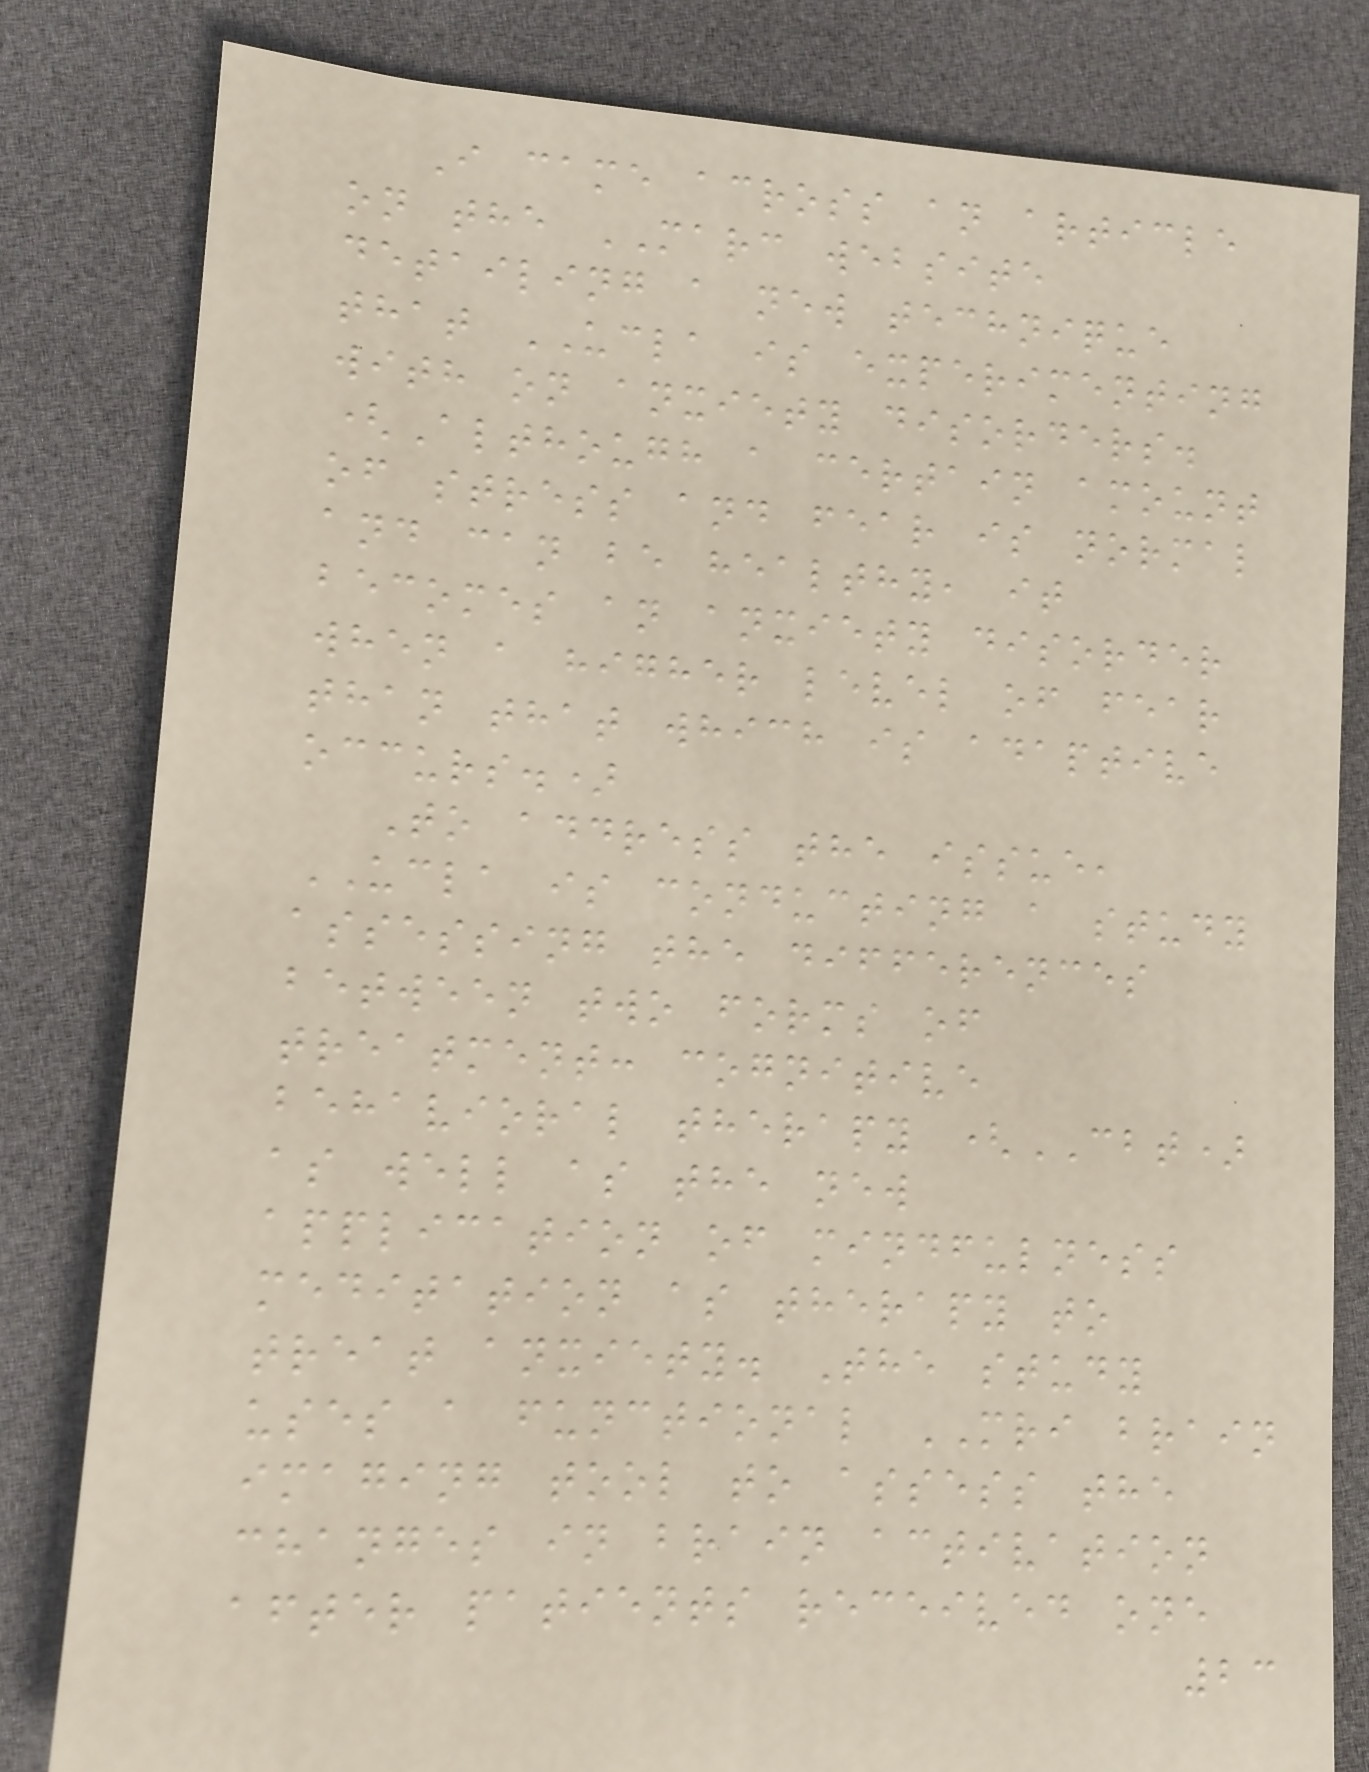I came across an article
on the MARC website
detailing a new technique
that UCLA is experimenting
with on anxiety disorders.
(Although a certain amount
of stress and fear is normal
and can be healthy, it
becomes an anxiety disorder
when a higher level of fear
than that which is adaptive
occurs.)
To address the issue,
UCLA is conducting a study
assessing the differences
between two forms of
treatment: cognitive
behavioral therapy (CBT)
as well as the new
application of mindfulness
meditation as therapy to
treat anxiety. The study
uses a functional MRI brain
imaging tool to assess the
changes in brain activation
after patients received one
23
